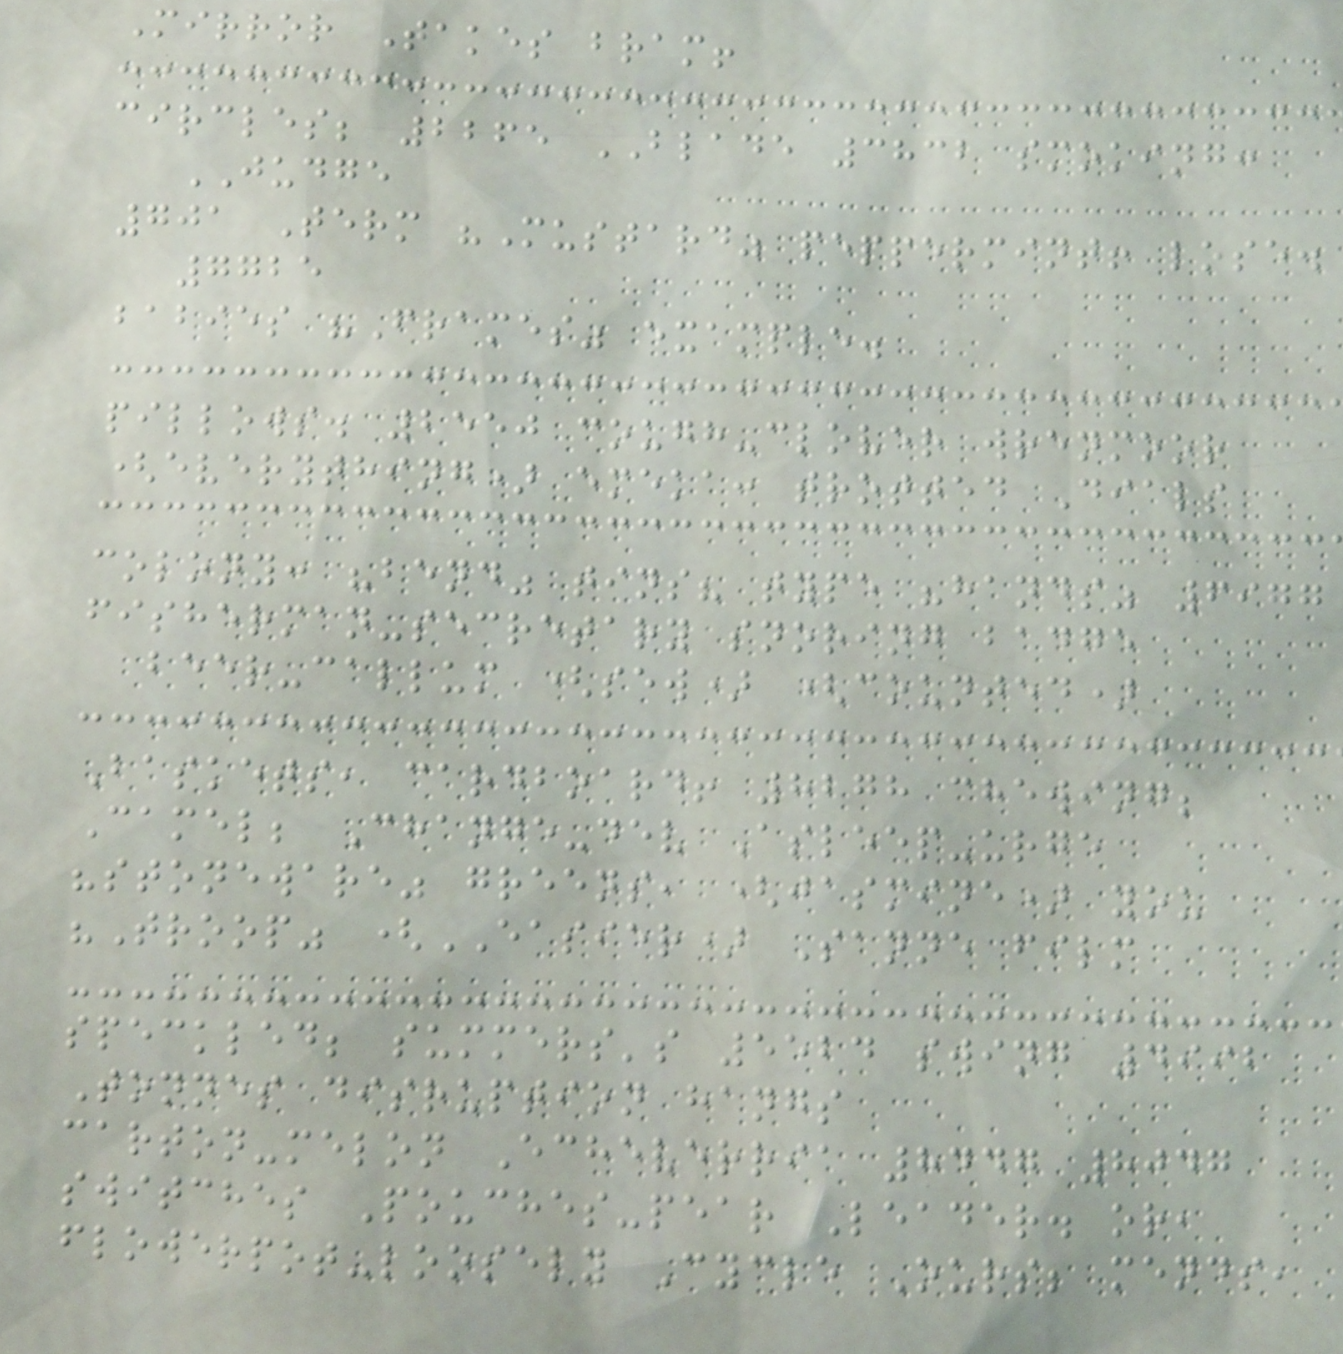Mirror Takes bram!
circles; 2265 BLADE 3832 smoking:
JUDGE
701 Term "Mustard" peppermint! lose.
7725
babies "Frames" example.
pillows. 2550 cough-clover wrenmoor
(everything) emeka: trotted Dials
colony: "bend" tins? type "hands" 6977
fisherman-secretary snoring badge
beer-callum (sew) (counted)
Baskets, cardboard! 8278 chewing;
Camel; Change-dev Asleep-urge
"stoneware" greens, (jasmine) you
"Troop" (EASIER) Sanne film
speckled; summers's 5524 swing 4992
Tonnes disruption hangs
carton-melon Echeverria 8447 8047
switches Pouches-pear Leader. or,
flowerpot-loosely Cycle Ours; mends,
